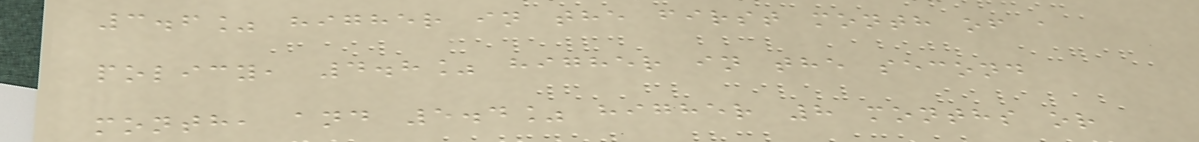3.6% higher in the first month of a
policy, 4.8% higher in the second
month, and 5.4% higher 8 months or
